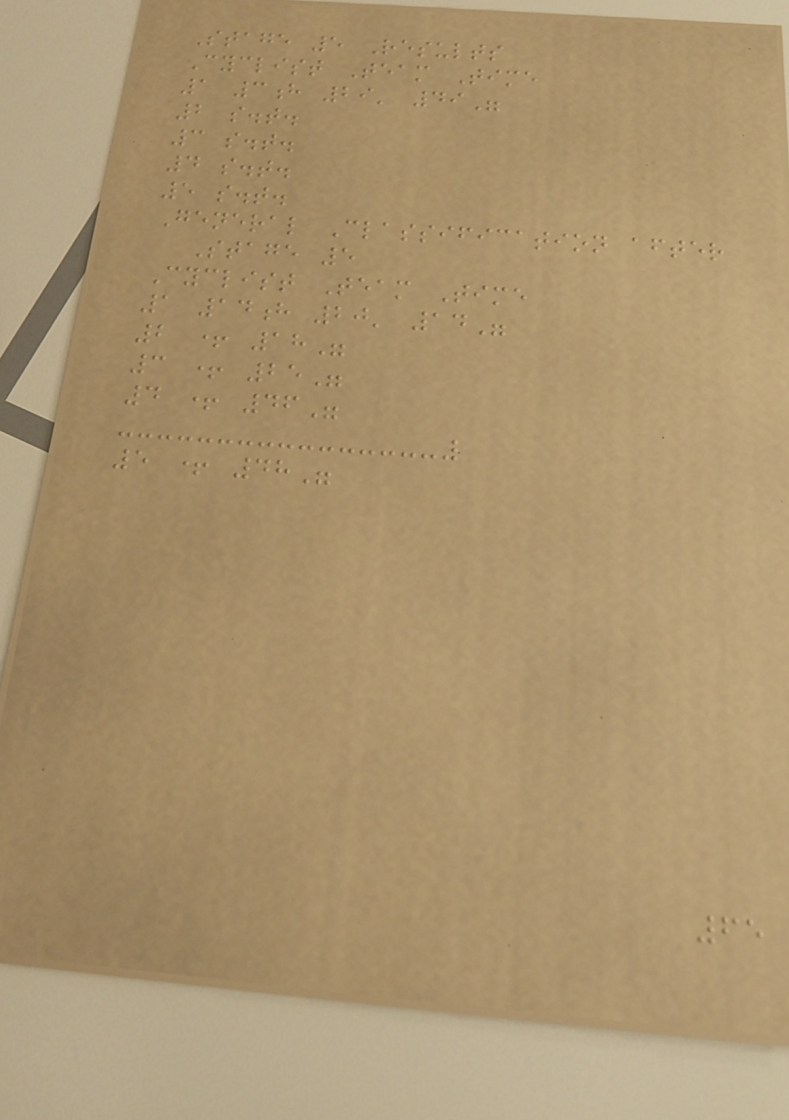Stage 5 Results
Cyclist Team Time
1 3h 29' 49"
2 s.t.
3 s.t.
4 s.t.
5 s.t.
General Classification after
Stage 5
Cyclist Team Time
1 14h 20' 14"
2 + 18"
3 + 25"
4 + 46"
5 + 48"
65
